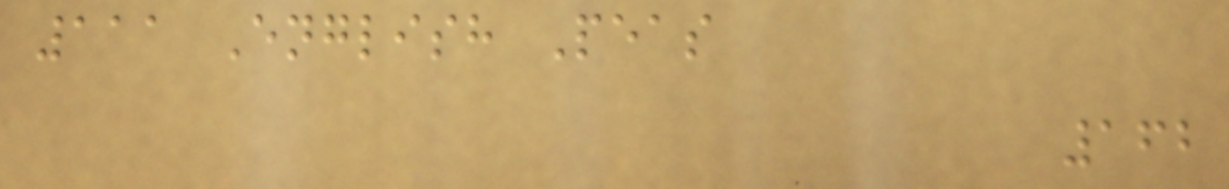111 English Peas
162
